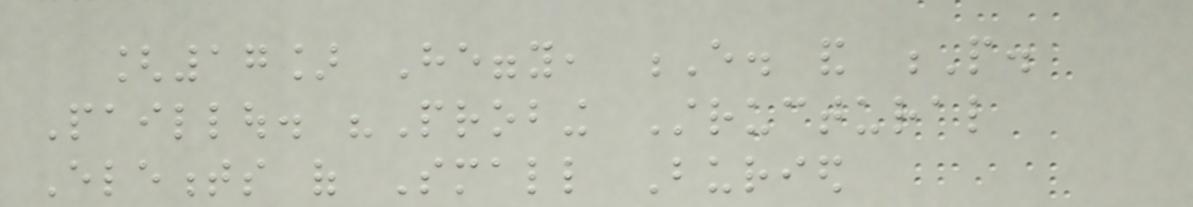[17] Heggy, E. and P.
Paillou. "Probing Structural
Elements of Small Buried
